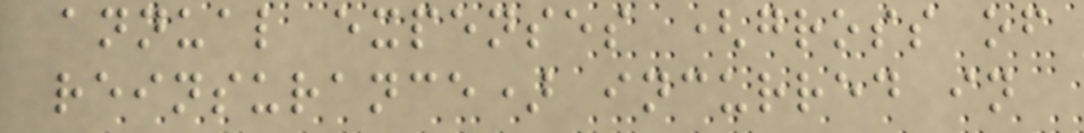annual expenses (gross of
reinsurance) incurred in
